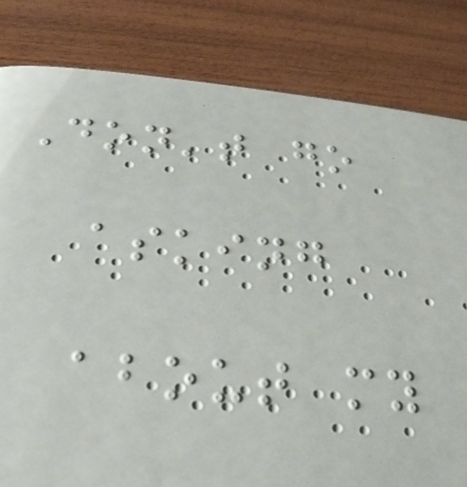Don't go
asking
about my
